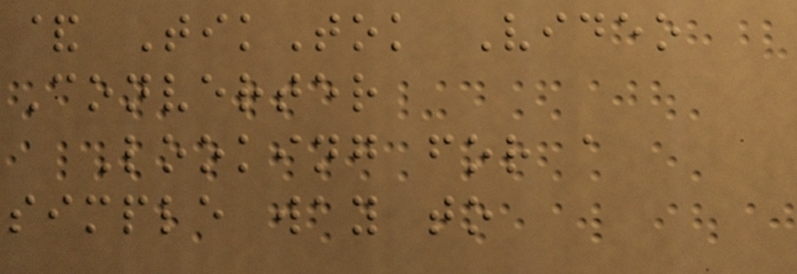& TikTok Video
Converter
Looking for a
simple way to
